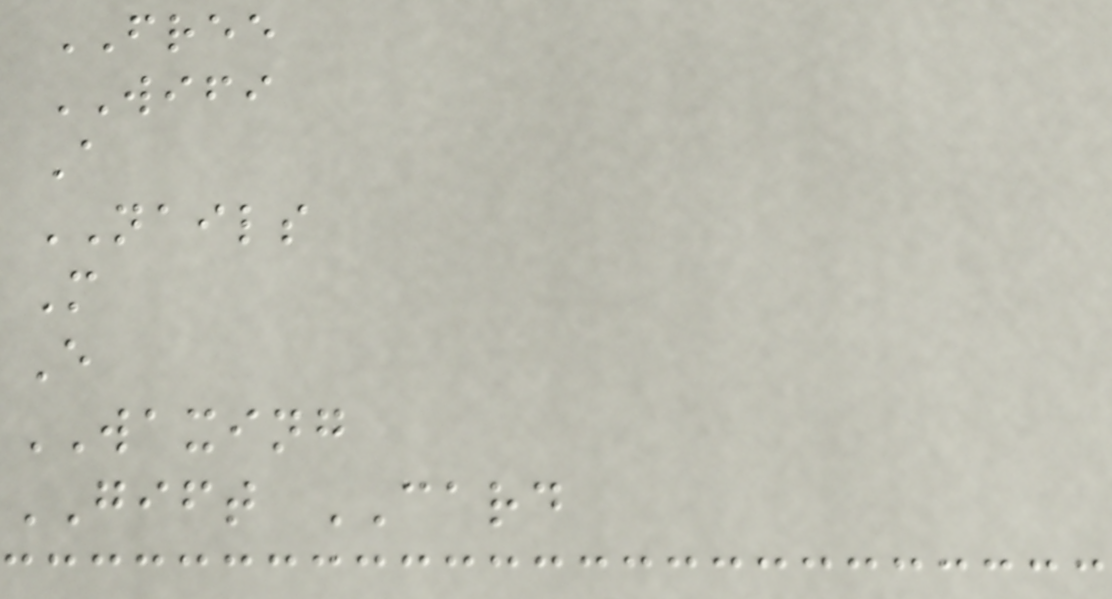FREE
WIFI
A
NAILS
M
E
WAXING
GIFT CARD
